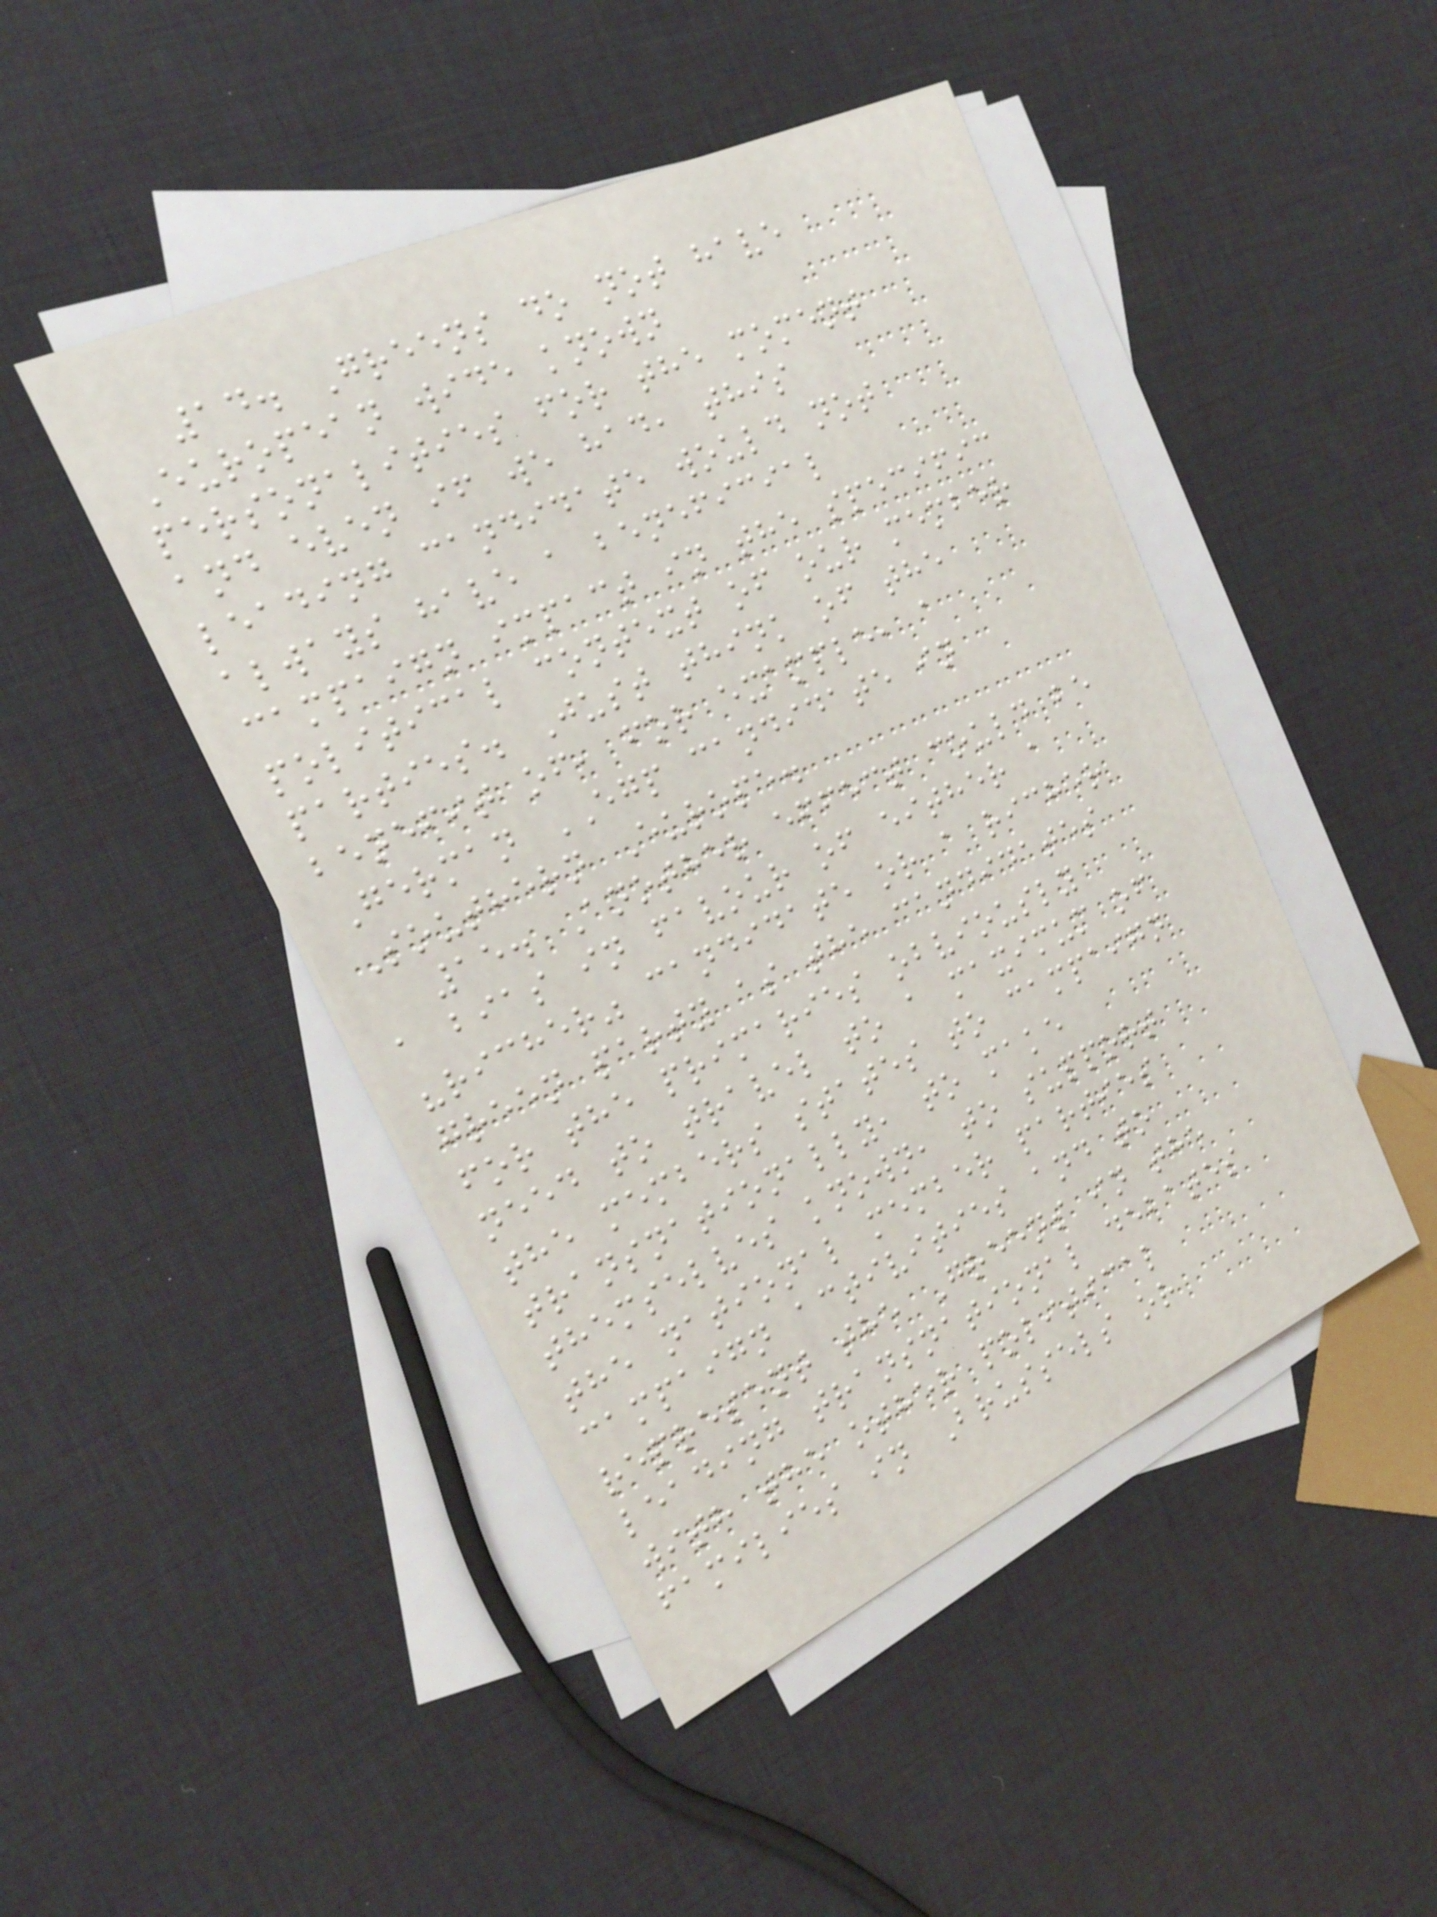14. Greens do not have
European wide known
personalities for the moment
and even if we had, this
leading candidate would not
always have a beneficial
campaign impact in the specific
political context of our member
parties. Just think of the
benefit of, for example, a
German EGP candidate in
Southern Europe.
15. Another effect could be
a bias in favour of either a
"richer" candidate or a richer
green party as the candidates
for the primaries obviously
need to travel to a maximum of
the members states to campaign
transnationally, to make
themselves known, to support
the national member parties
campaign activities and to
represent the Greens in the
leading transnational debates
with the other political
families in Brussels or
